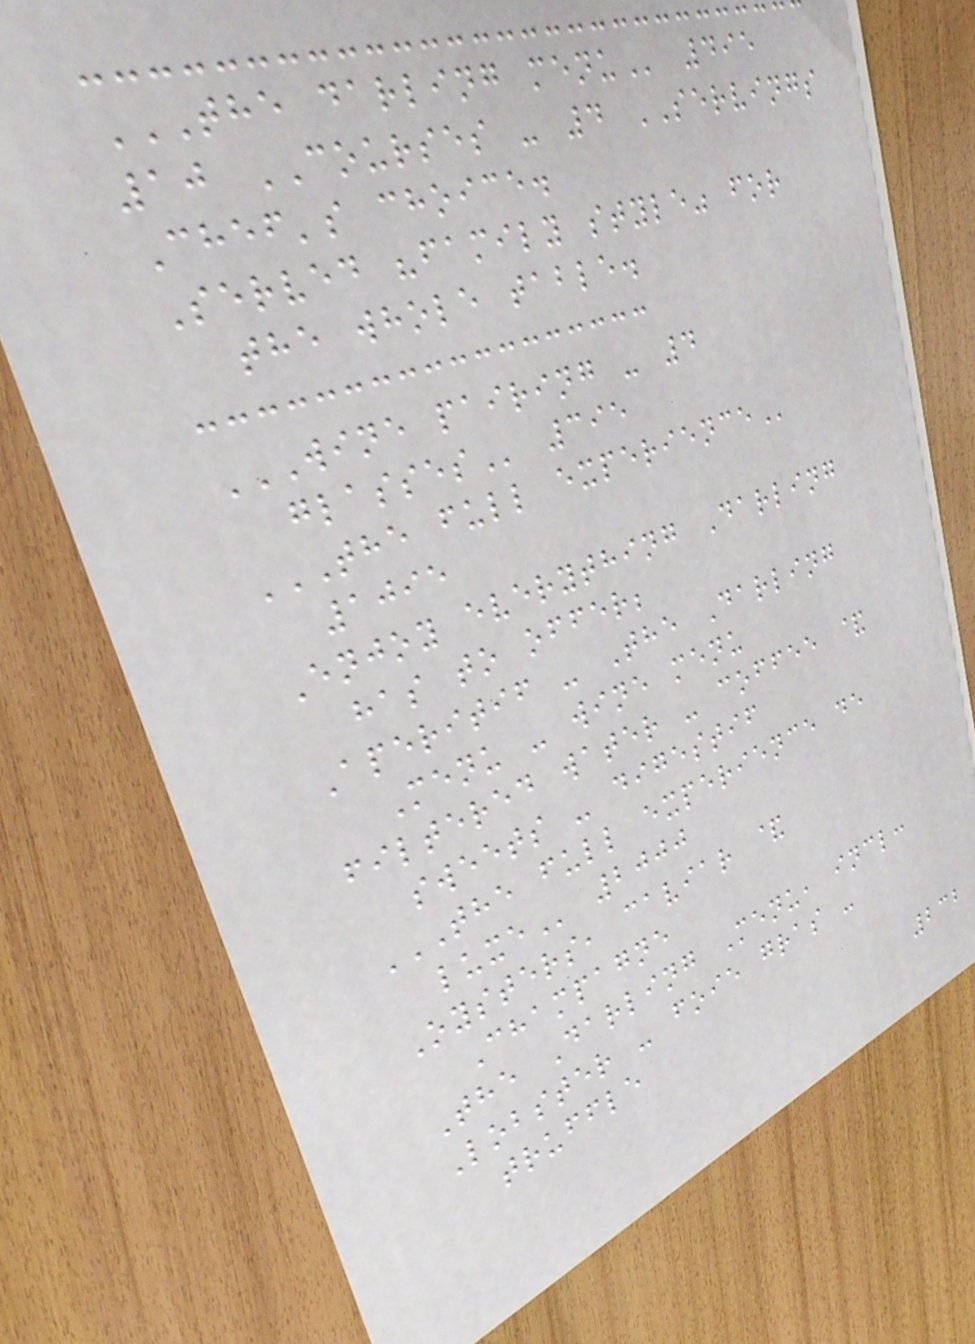THE DARLING MENU 495
10 COURSES - 4 SERVINGS
Chef's choice.
Served "family style" for
the whole table.
WINE PAIRING - 4
GLASSES 395
THE FULL EXPERIENCE
1095
Enjoy everything Darling
has to offer;
Aperitif - The Darling
Menu - wine menu
filtered water - coffee &
sweets - digestif
THE FULL EXPERIENCE DE
LUXE 2000
Oysters, caviar &
Champagne
The Darling Menu, incl:
Lobster - foie gras -
truffle
232
